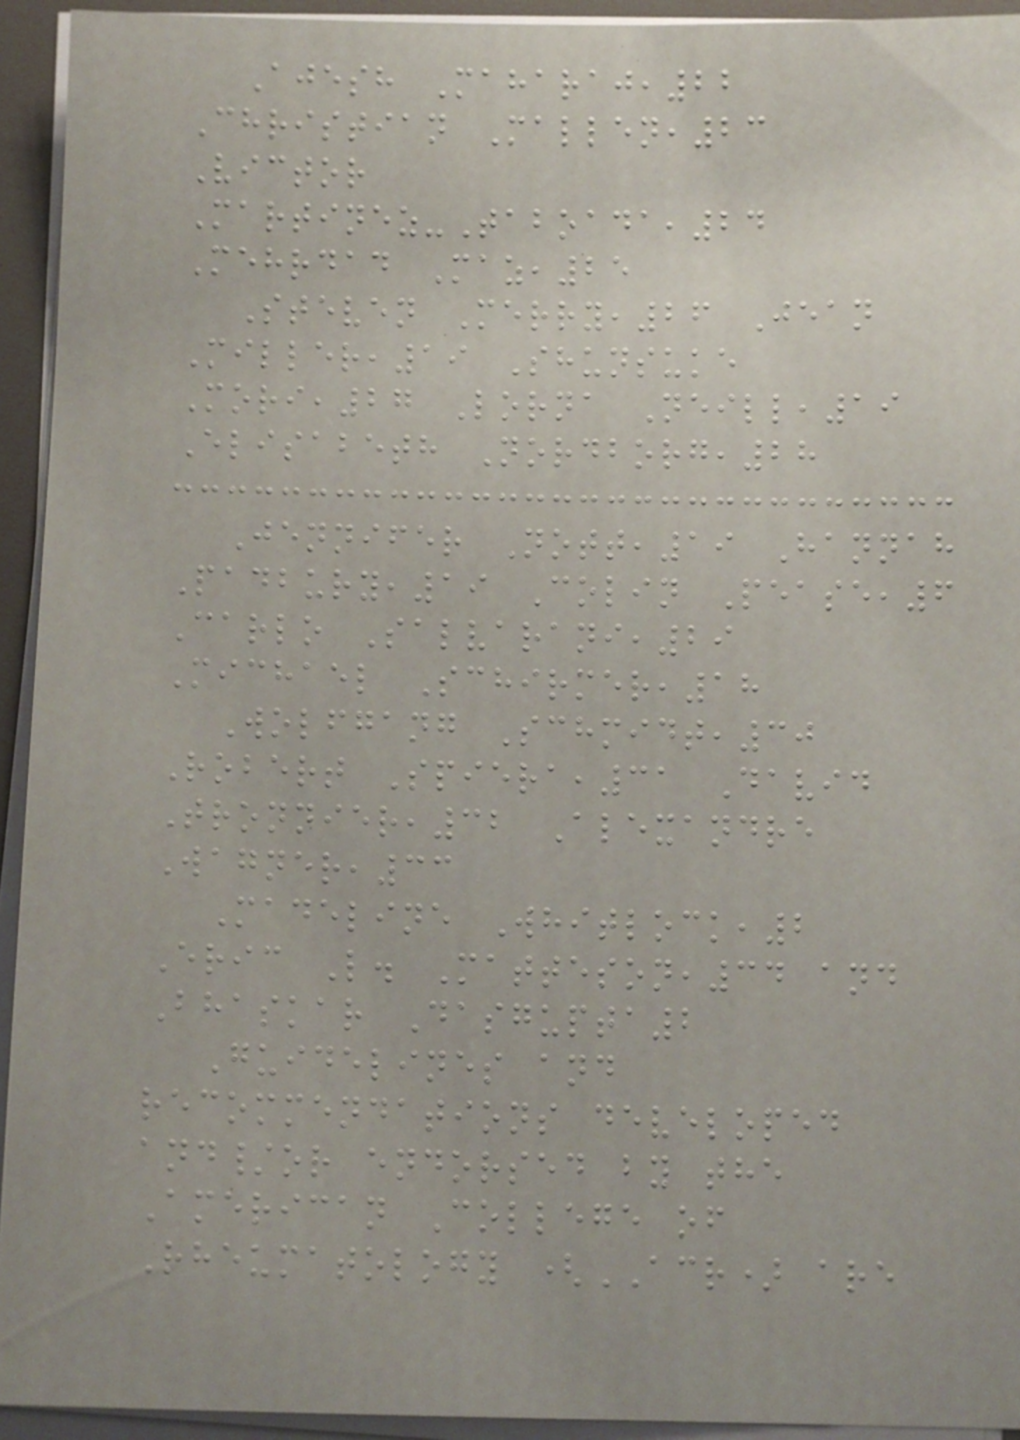Ajesh Maharaj,22
Christian Mallen,23
Victor
Martinez-Taboada,24
Mehrdad Maz,25
Steven Merry,26 Jean
Miller,19 Shunsuke
Mori,27 Lorna Neill,19
Elisabeth Nordborg,28
Jennifer Nott,19 Hannah
Padbury,19 Colin Pease,6
Carlo Salvarani,29
Michael Schirmer,18
Wolfgang Schmidt,30
Robert Spiera,31 David
Tronnier,32 Alexandre
Wagner,33
Madeline Whitlock,2
Eric L. Matteson,34 and
Bhaskar Dasgupta2
Guidelines and
recommendations developed
and/or endorsed by the
American College of
Rheumatology (ACR) are
